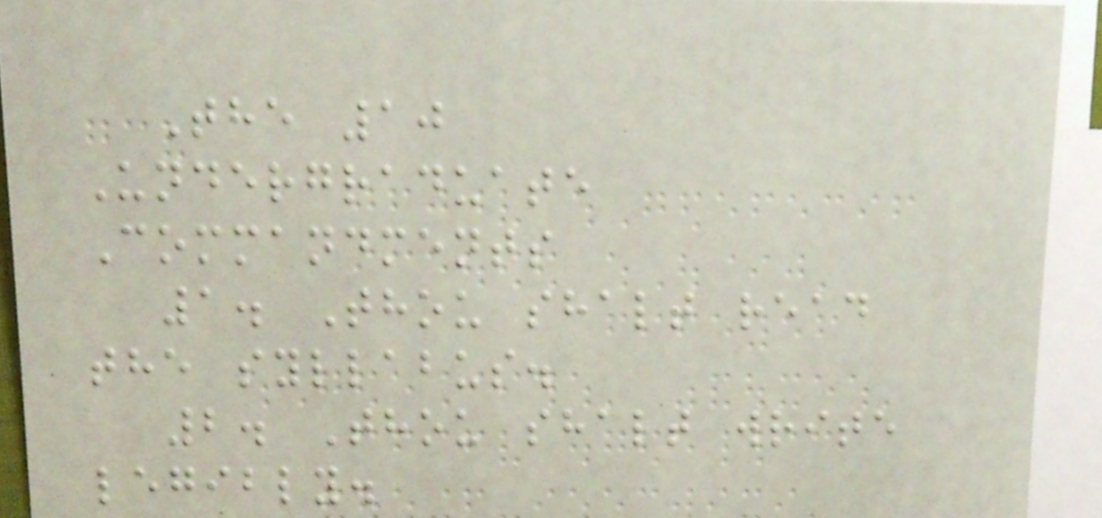The 10
Undergraduate
Commandments
1. Thou shalt read
the syllabus.
2. Thou shalt write
legibly.
